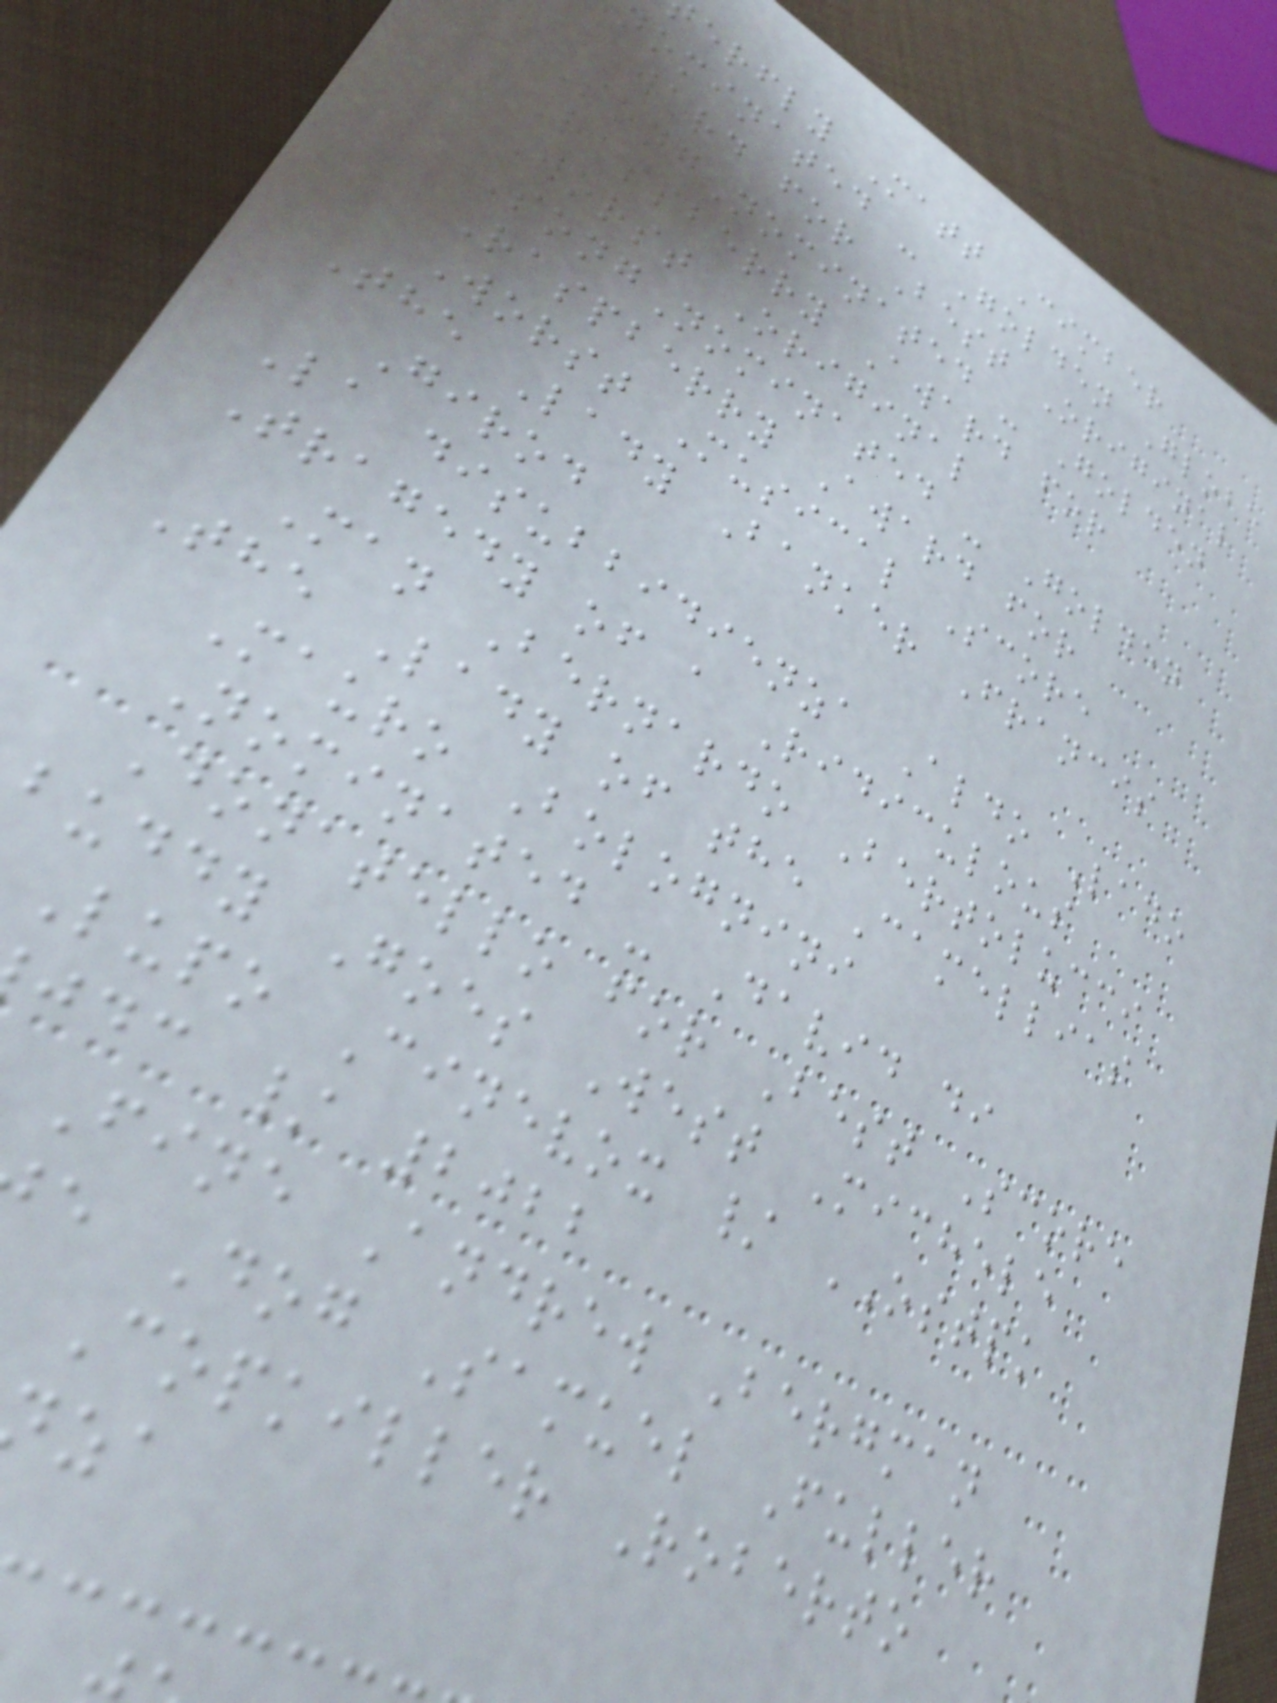erfly Matt Cimber
nominated - Golden Globe
Award for Best Original
SongNominated - Golden
Raspberry Award for
Worst Original
SongNominated - Golden
Raspberry Award for
Worst Musical Score
The Lady Banker Francis
Girod
La disubbidienza Aldo Lado
Tragedy of a Ridiculous
Man Bernardo Bertolucci
The Lady of the Camellias
Mauro Bolognini
Nominated - David di
Donatello for Best Score
buddy Goes West Michele
Lupo Cinevox / OSTPK
jdc / 2022
Fine Andrew Bergman
e Dog Samuel Fuller
Copkiller Roberto
